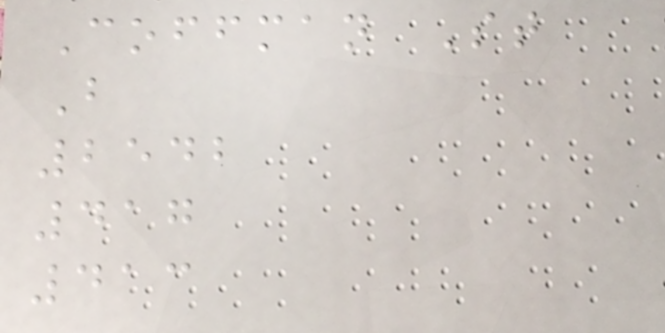Coffman St
B
2542
417
413
